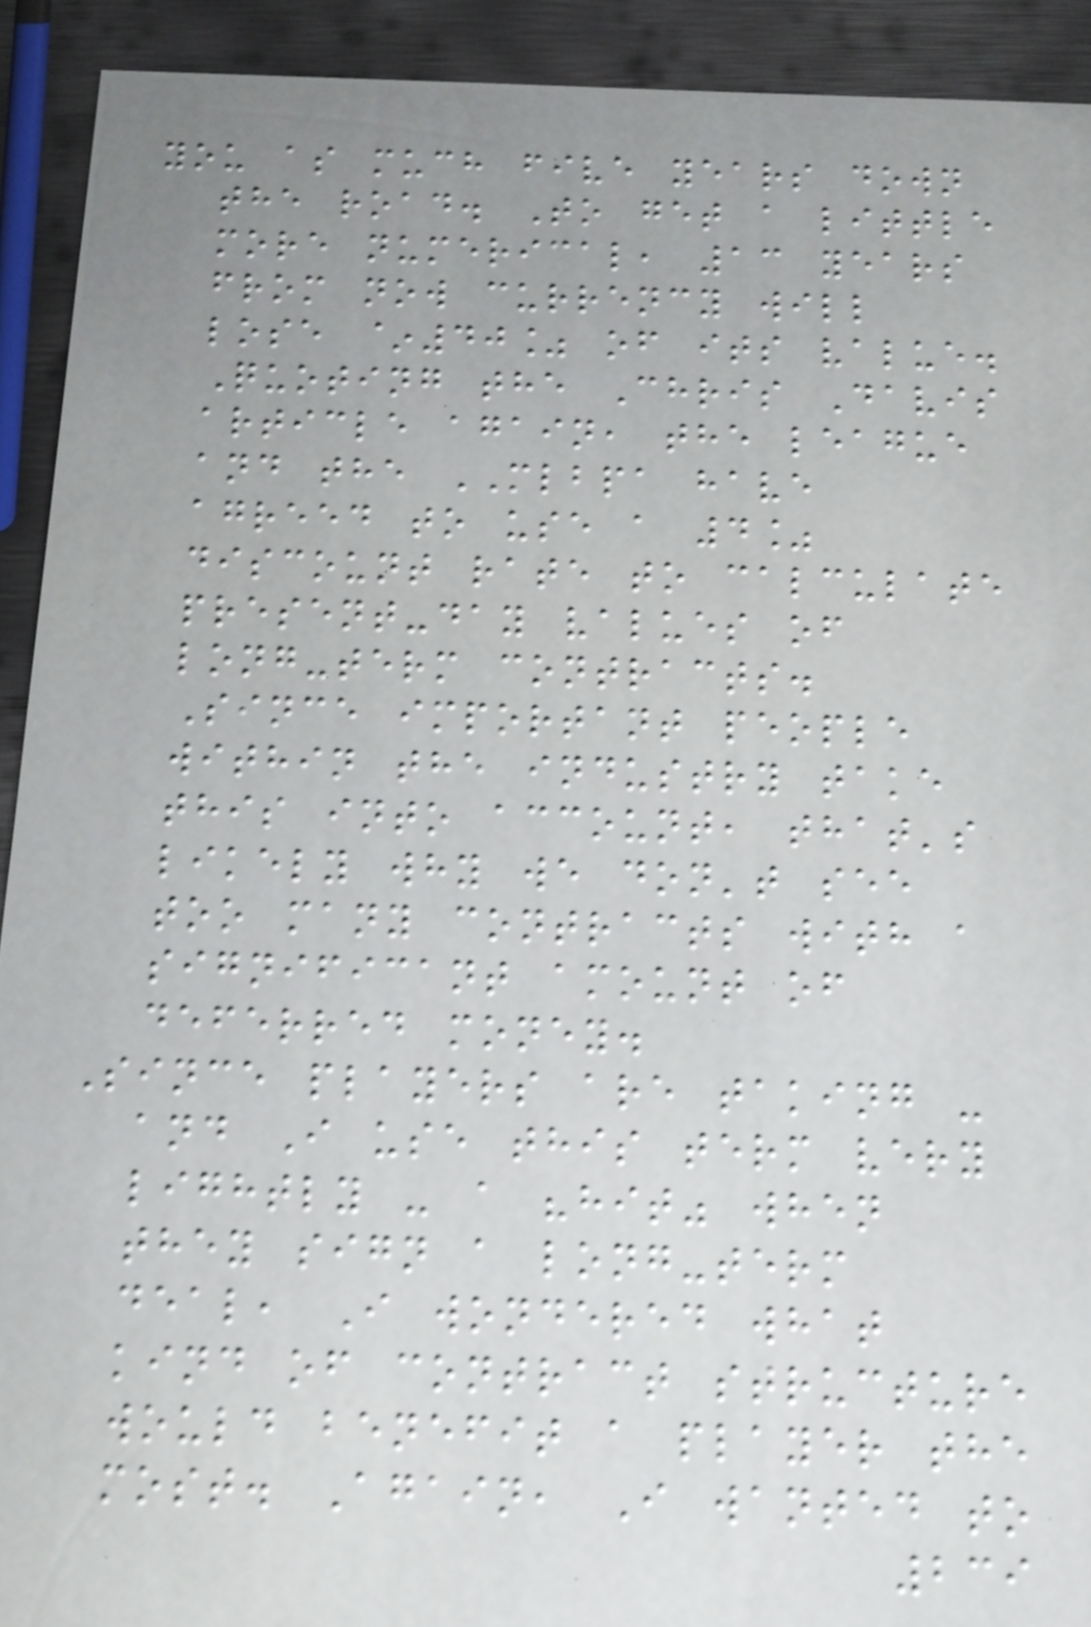you as much five years down
the road. To get a little
more numerical, 13 years
from now currency will
lose ~40% of its value.
Quoting the Chris Davis
article again, the league
and the MLBPA have
agreed to use a 4%
discount rate to calculate
present-day values of
long-term contracts.
Since important people
within the industry take
this into account, that's
likely why we don't see
too many contracts with a
significant amount of
deferred money.
Since players are taking -
and I use this term very
lightly - a "hit" when
they sign a long-term
deal, I wondered what
kind of contract structure
would benefit a player the
most. Again, I wanted to
239
